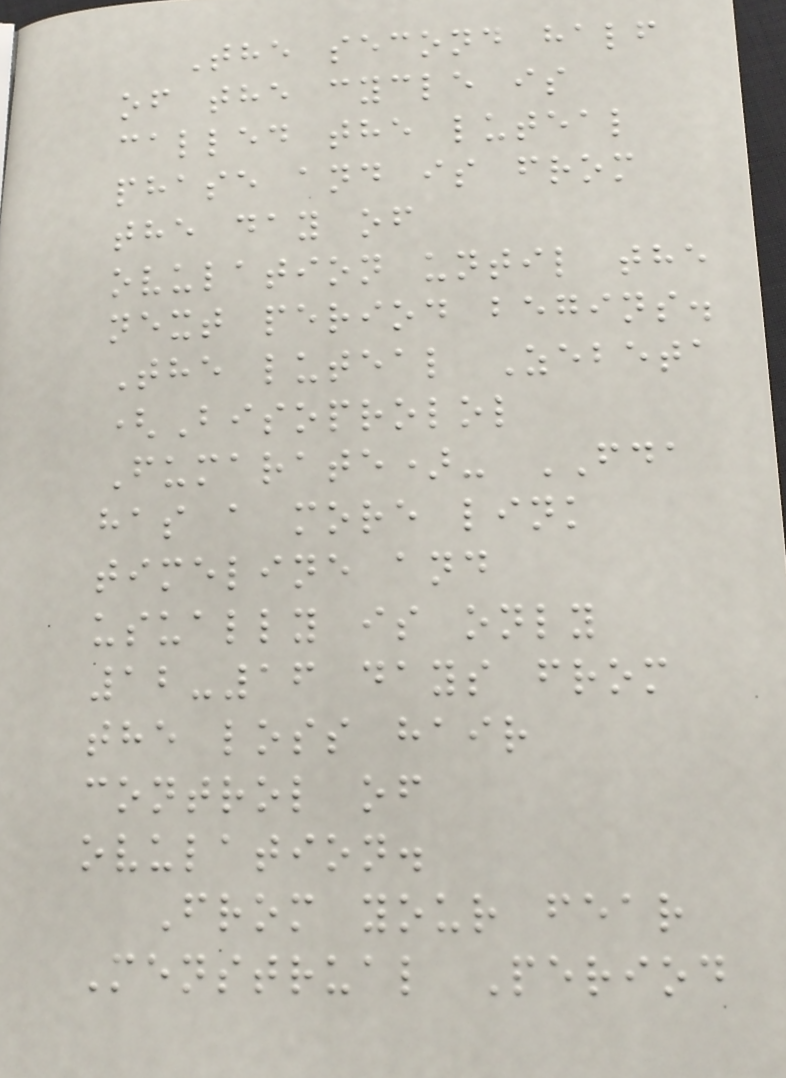The second half
of the cycle is
called the luteal
phase and is from
the day of
ovulation until the
next period begins.
The luteal Zebeta
(Bisoprolol
Fumarate)- FDA
has a more link
timeline and
usually is only
12-16 days from
the loss hair
control of
ovulation.
From your fear
Menstrual Period
